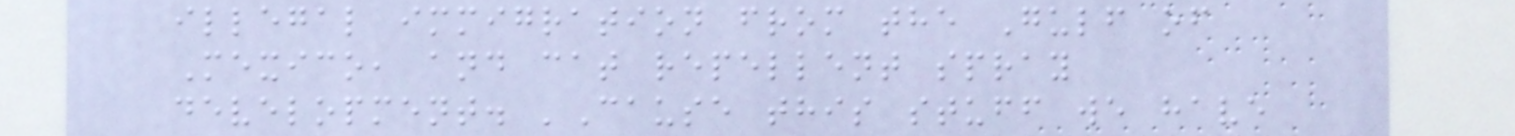illegal immigration from the Gulf of
Mexico, and cat repellent spray
development. 'Cause this stuff we have
